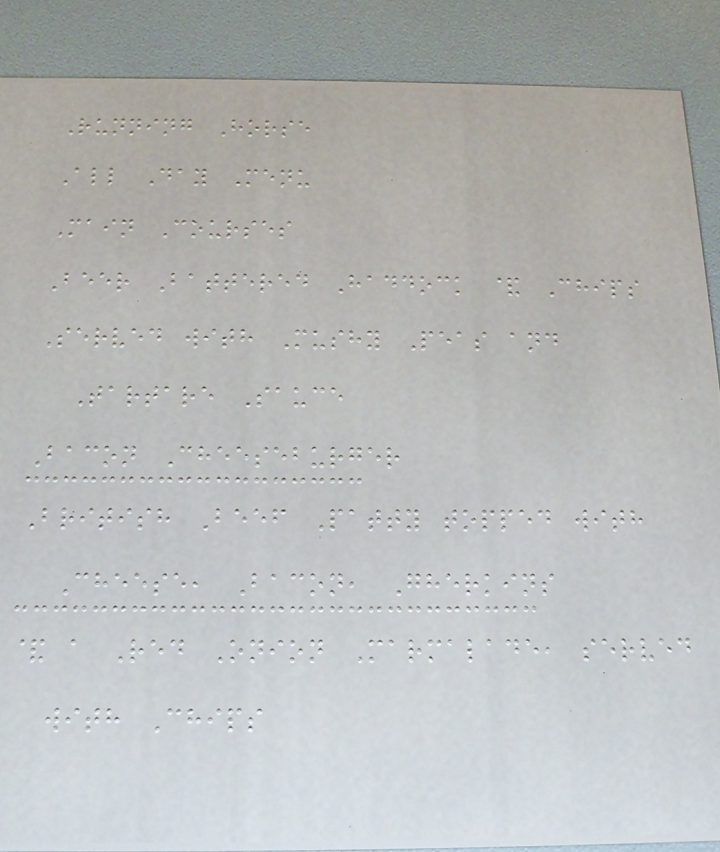Running Horse
All Day Menu
Main Courses
Beer Battered Haddock & Chips
Served with Mushy Peas and
Tartare Sauce
Bacon Cheeseburger
British Beef Patty topped with
Cheese, Bacon, Gherkins
& a Red Onion Marmalade, served
with Chips
